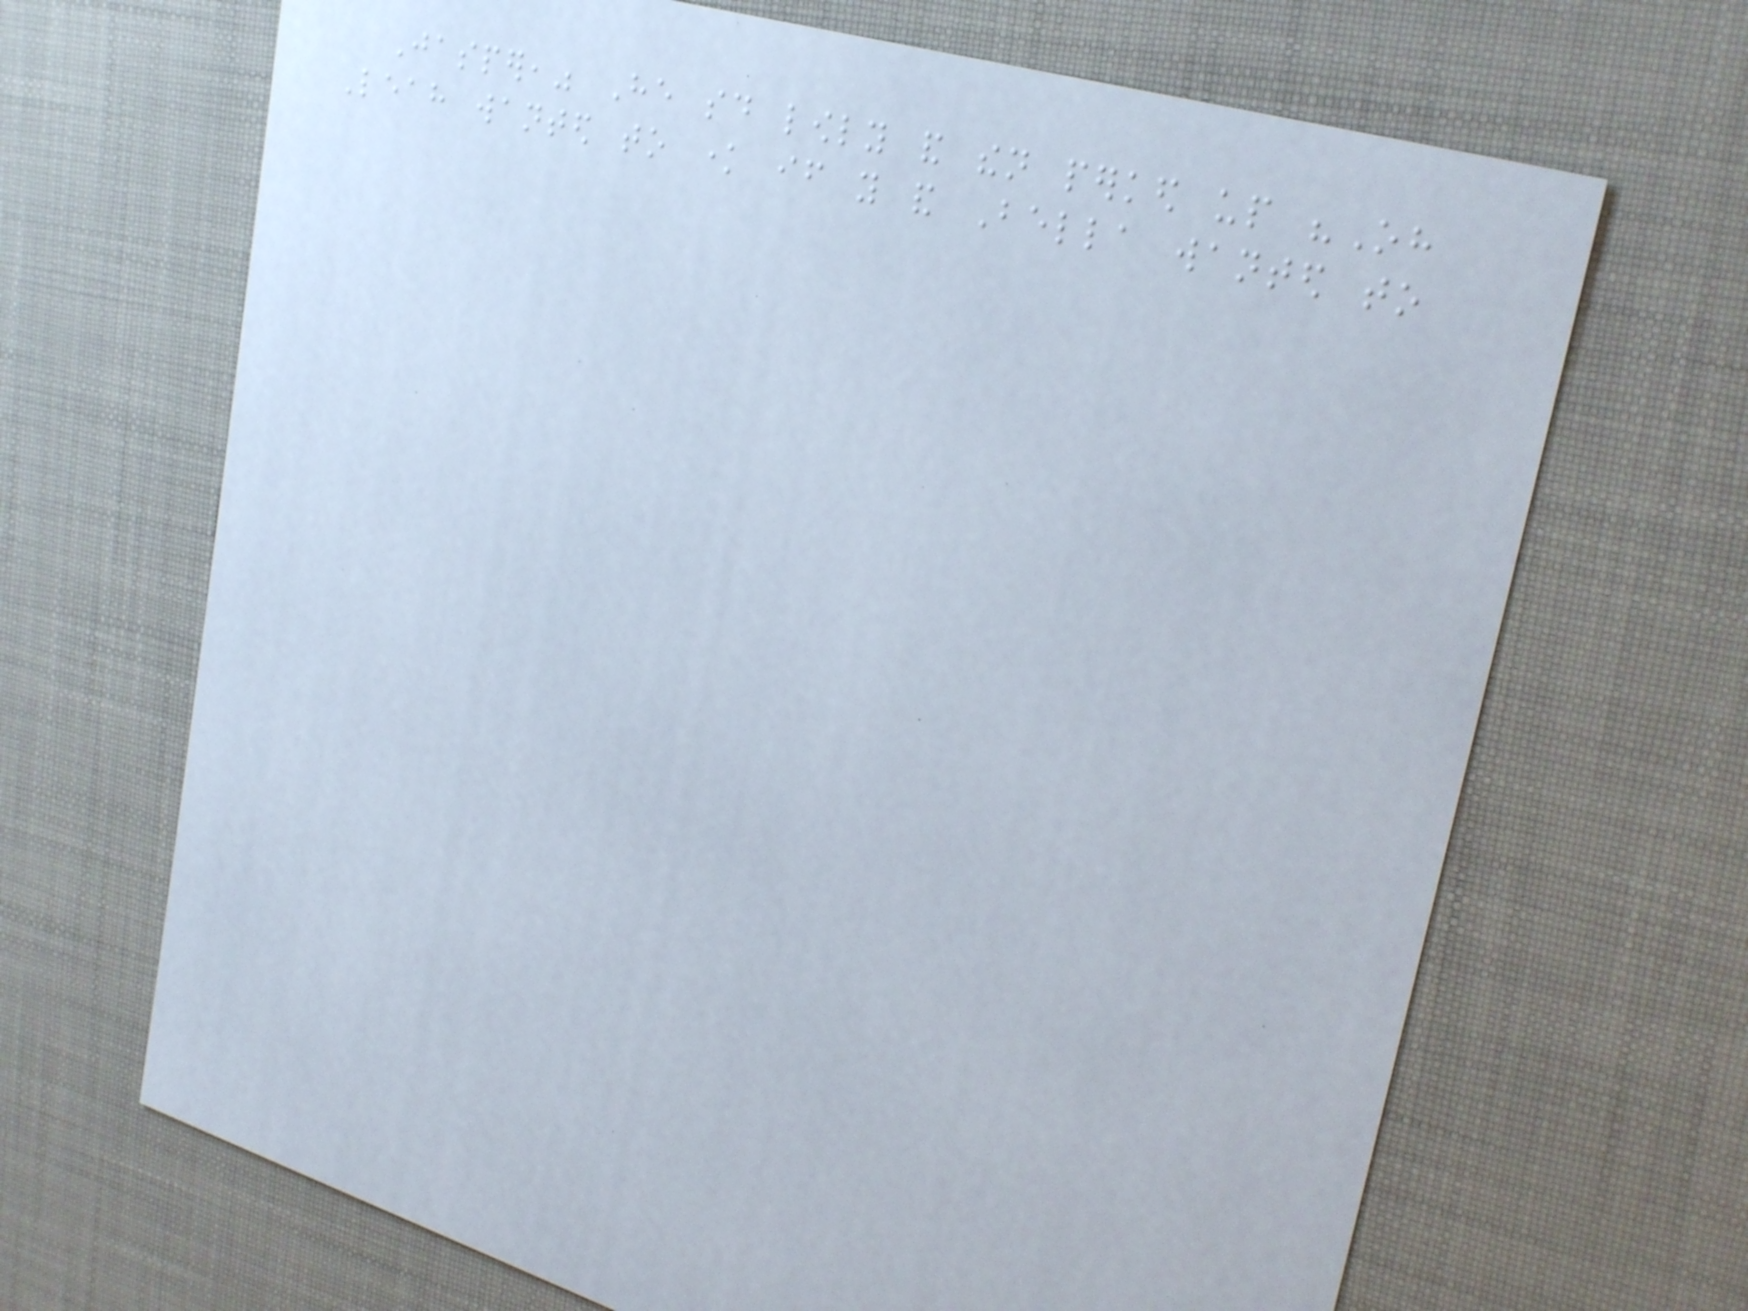Jasper," He said lowly and then perked up "Oh
Leah wanted to know if you and Bella wanted to
